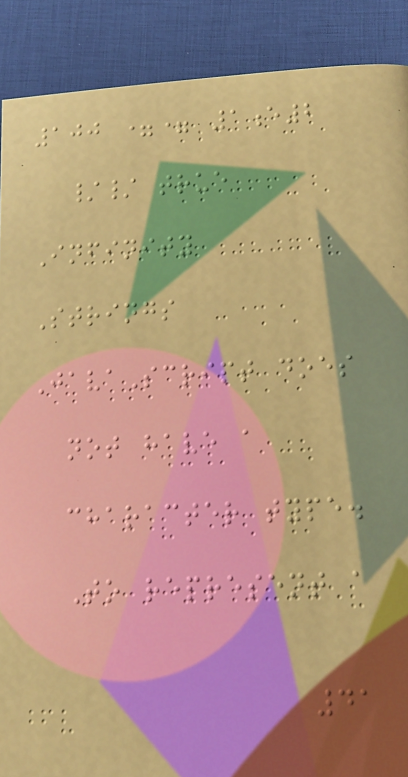100 == 1e2
// true
Infinity
Strings
JavaScript does
not have a
character type.
To represent a
41
